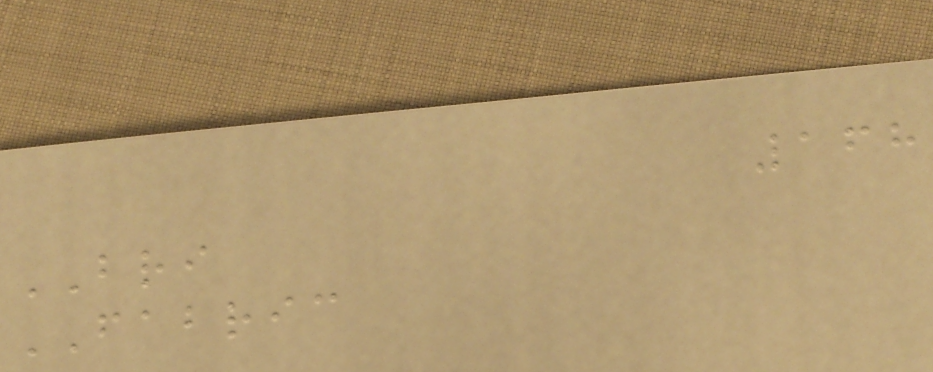168
BRI
FABRIC
